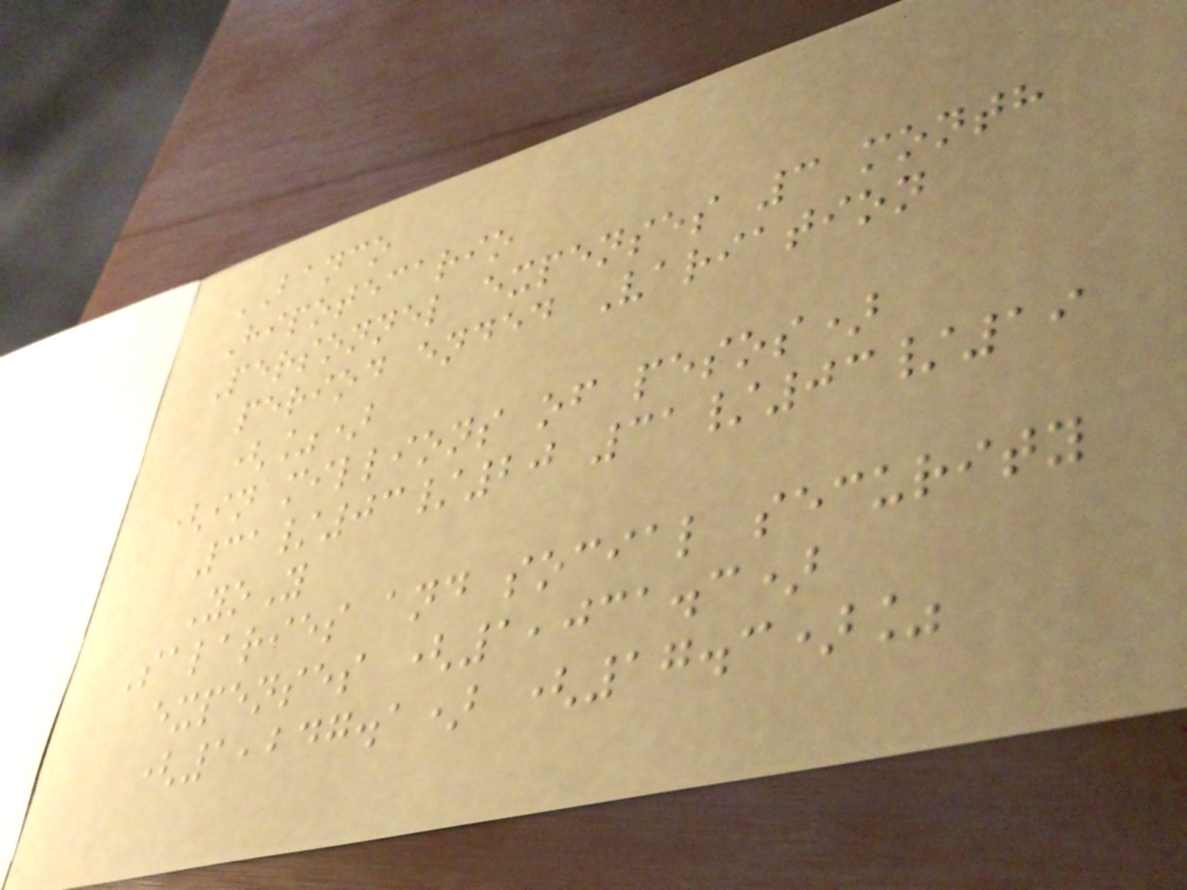BANCO
Hipotecario
Personnel expenses 3 month
period ended Variation
(%)
(in millions of pesos)
31/03/20 31/03/19
YoY
Salaries and social security
expenses (1,031.3)
(1,247.1) (17.3)%
